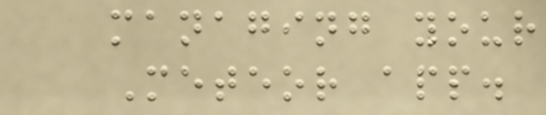managing your
Meteor app.
